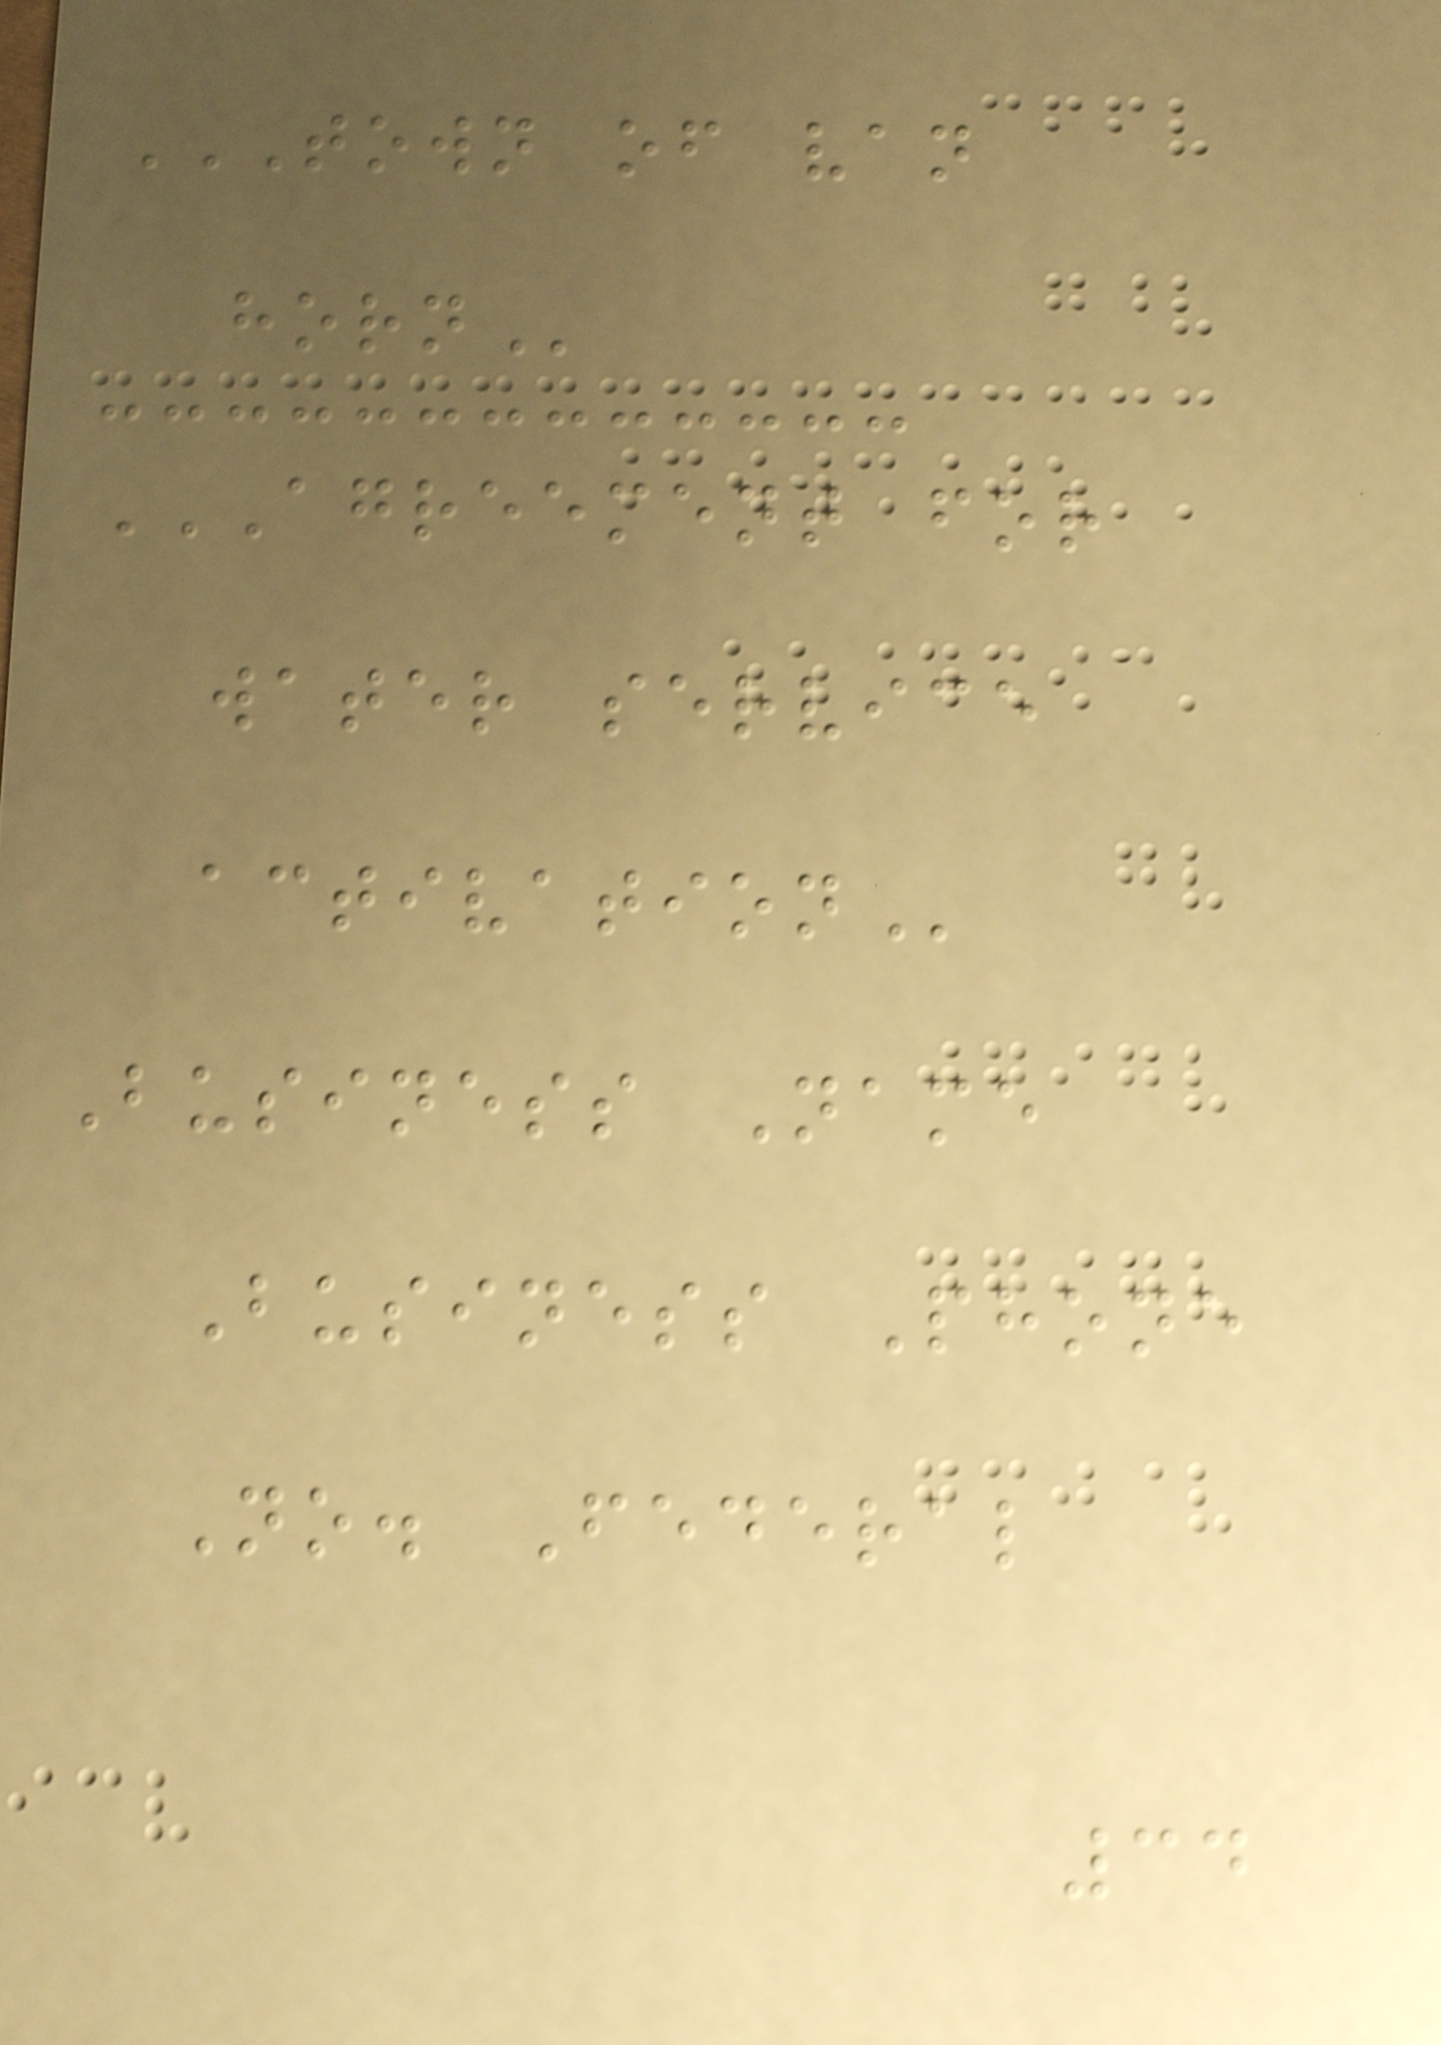TOWN OF VAN
HORN
AGREEMENT FOR
WATER SERVICE
ACTIVATION
Business Name
Business Phone
No. Federal
34
